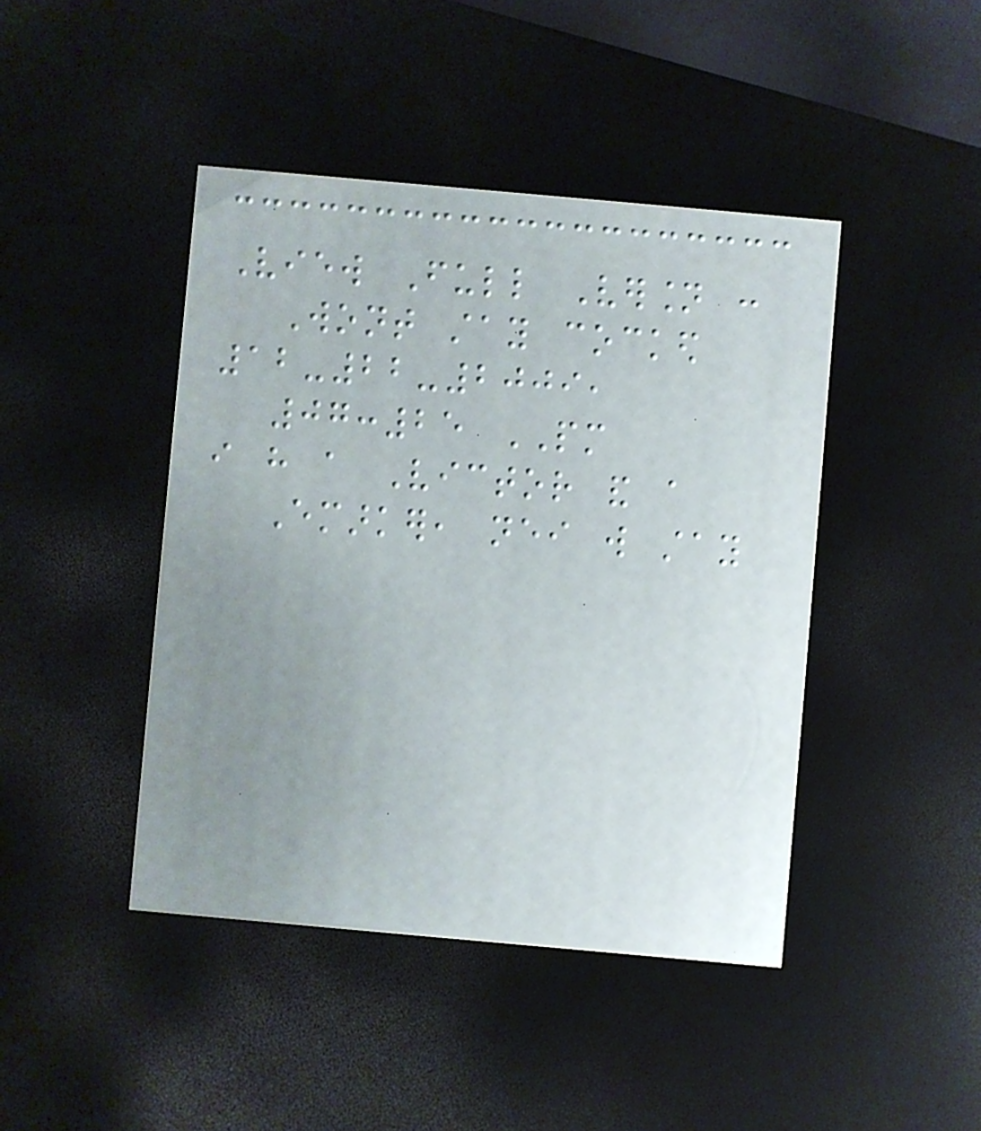View Full Version :
Wont stay cocked
12-22-2009,
07:25 PM
i have a Victor and a
Emarker, neither will stay
